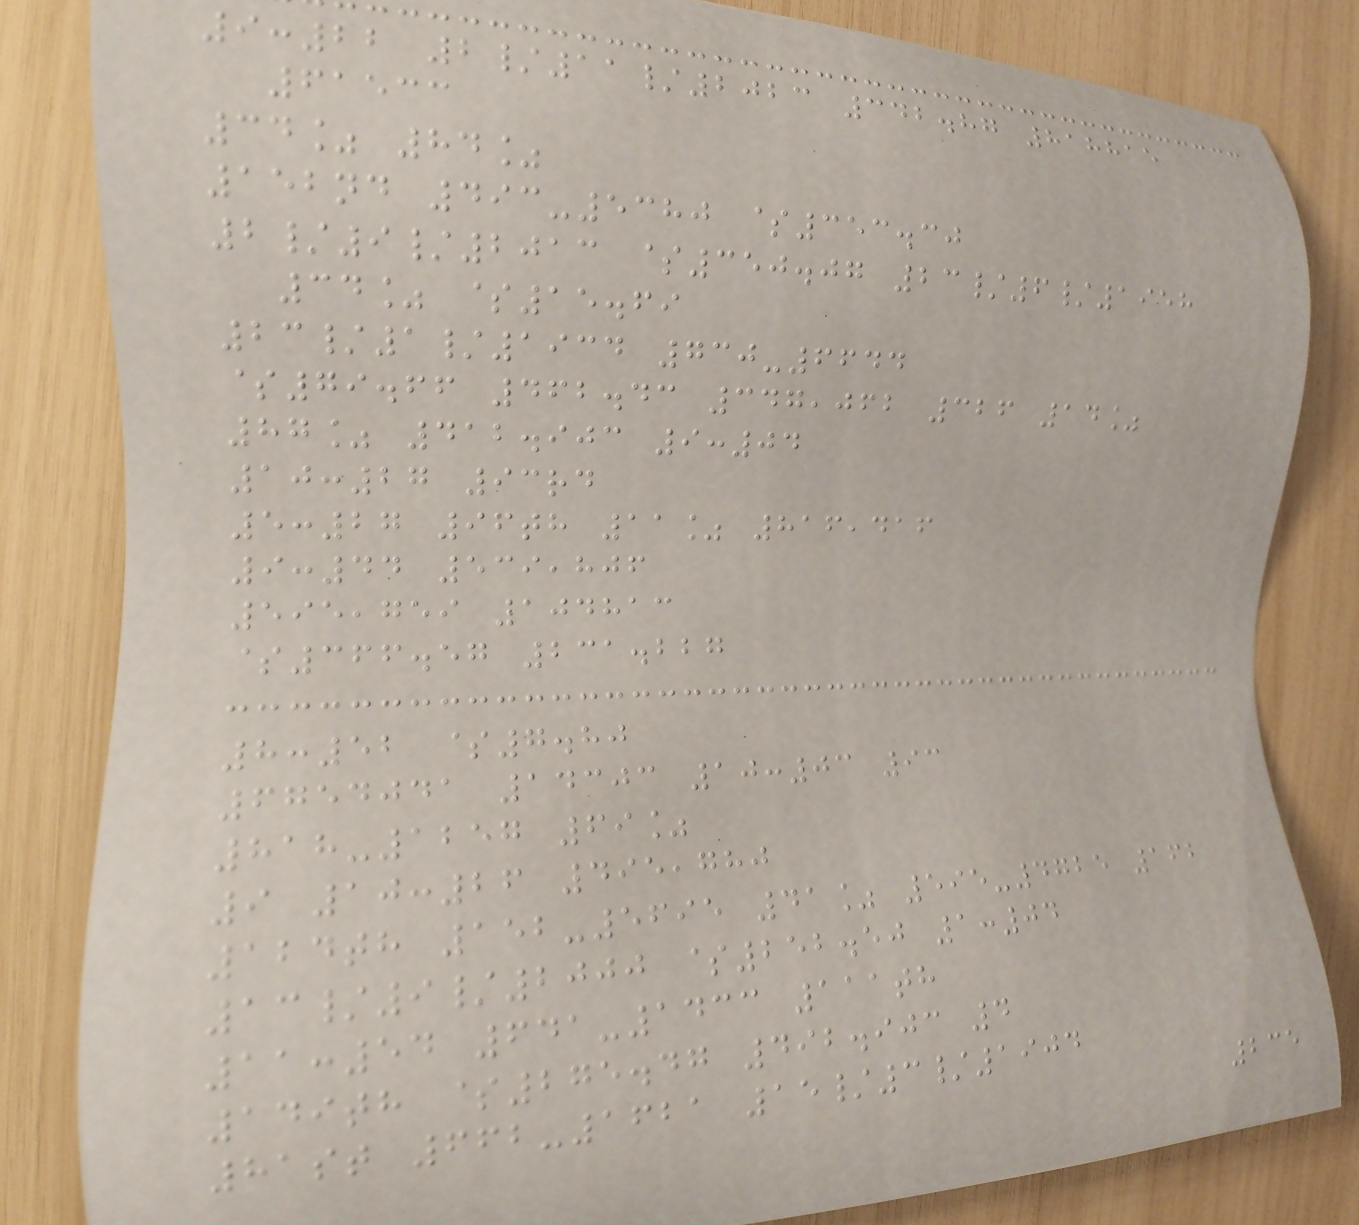9:22 2/11/2023 342.87 818815
61533
34% 84%
152nd 493-5380 $353.30
2/9/2013 $350.07 23/6/1958
34% $15.69
23/1/1934 730-6644
$79.66 462.43 347,062 326 14%
87% 412.903 9:04
10:27 93rd
5:27 96th 11% 816,416
9:44 539,806
595,759 104813
$366.57 231.227
8:52 $7.80
6754041 14303 10:03 93
818-1257 69%
9 10:26 495,780
124th 152-5695 41% 595-4725 162
13/9/2000 $252.50 1:04
11:54 641-1433 111th
149th $275.47 492.903 4
81st 662-1621 15/3/1904
235
